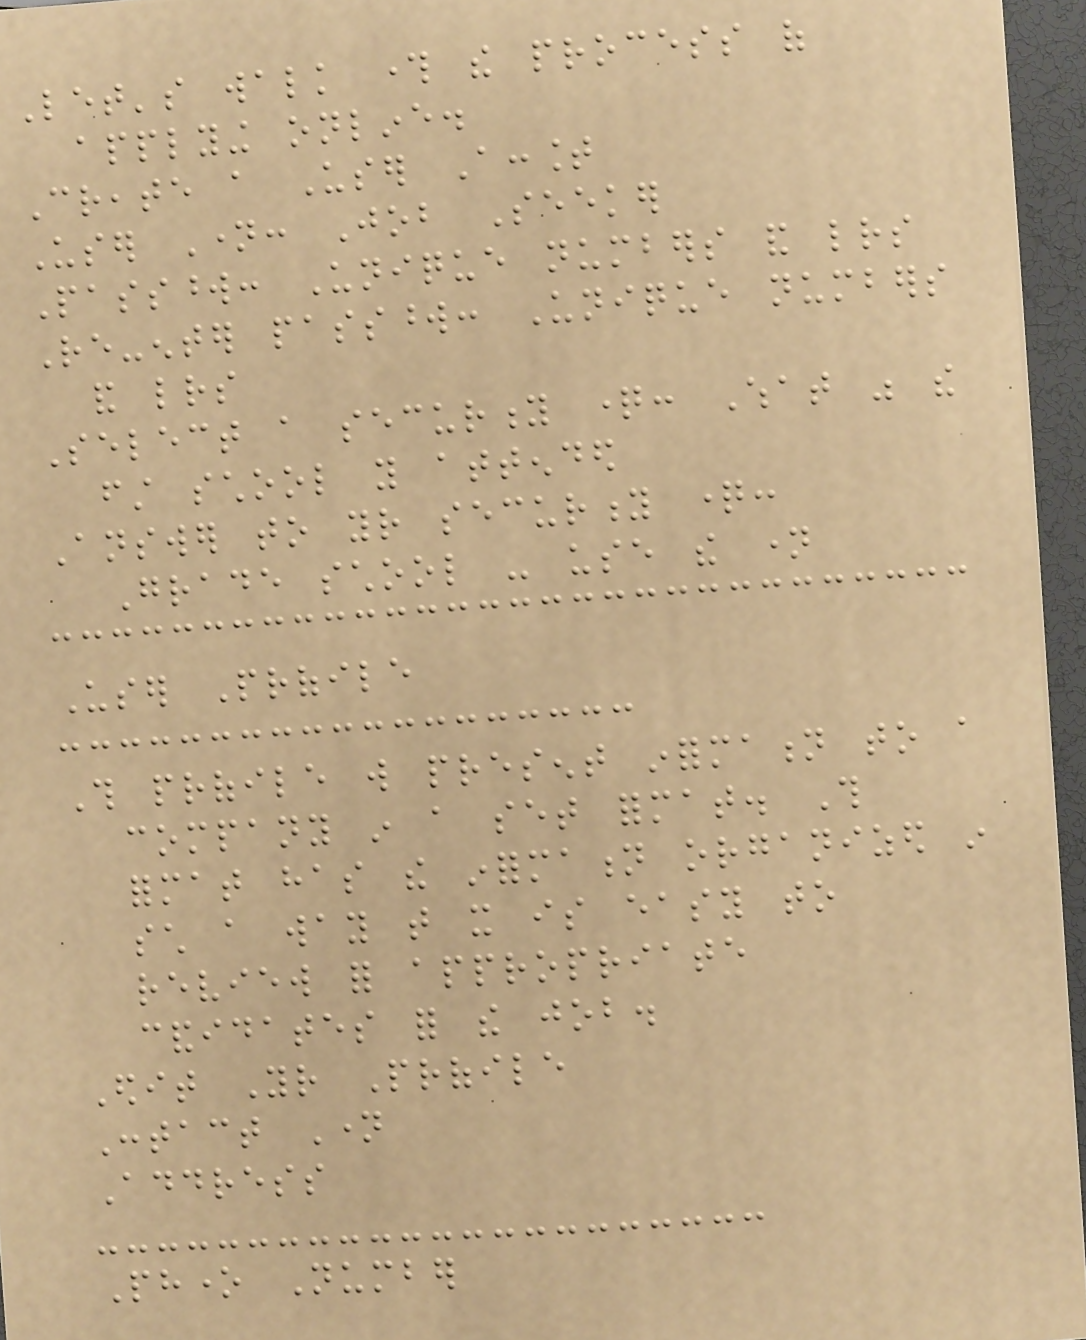Let's walk through the process of
applying online.
Create a User Account
User Name: Job Seeker
Password: Unique numbers and letters
Re-enter password: Unique numbers
and letters
Select a security question: What was the
first school you attended
Answer to your security question:
Grade school - use the name
User Profile
This profile will present information to a
company in a set format. This
format has the information organized in
such a way that it is easy to
review for appropriate
candidates for the job.
Edit Your Profile
Contact Name
Address
Phone Number
